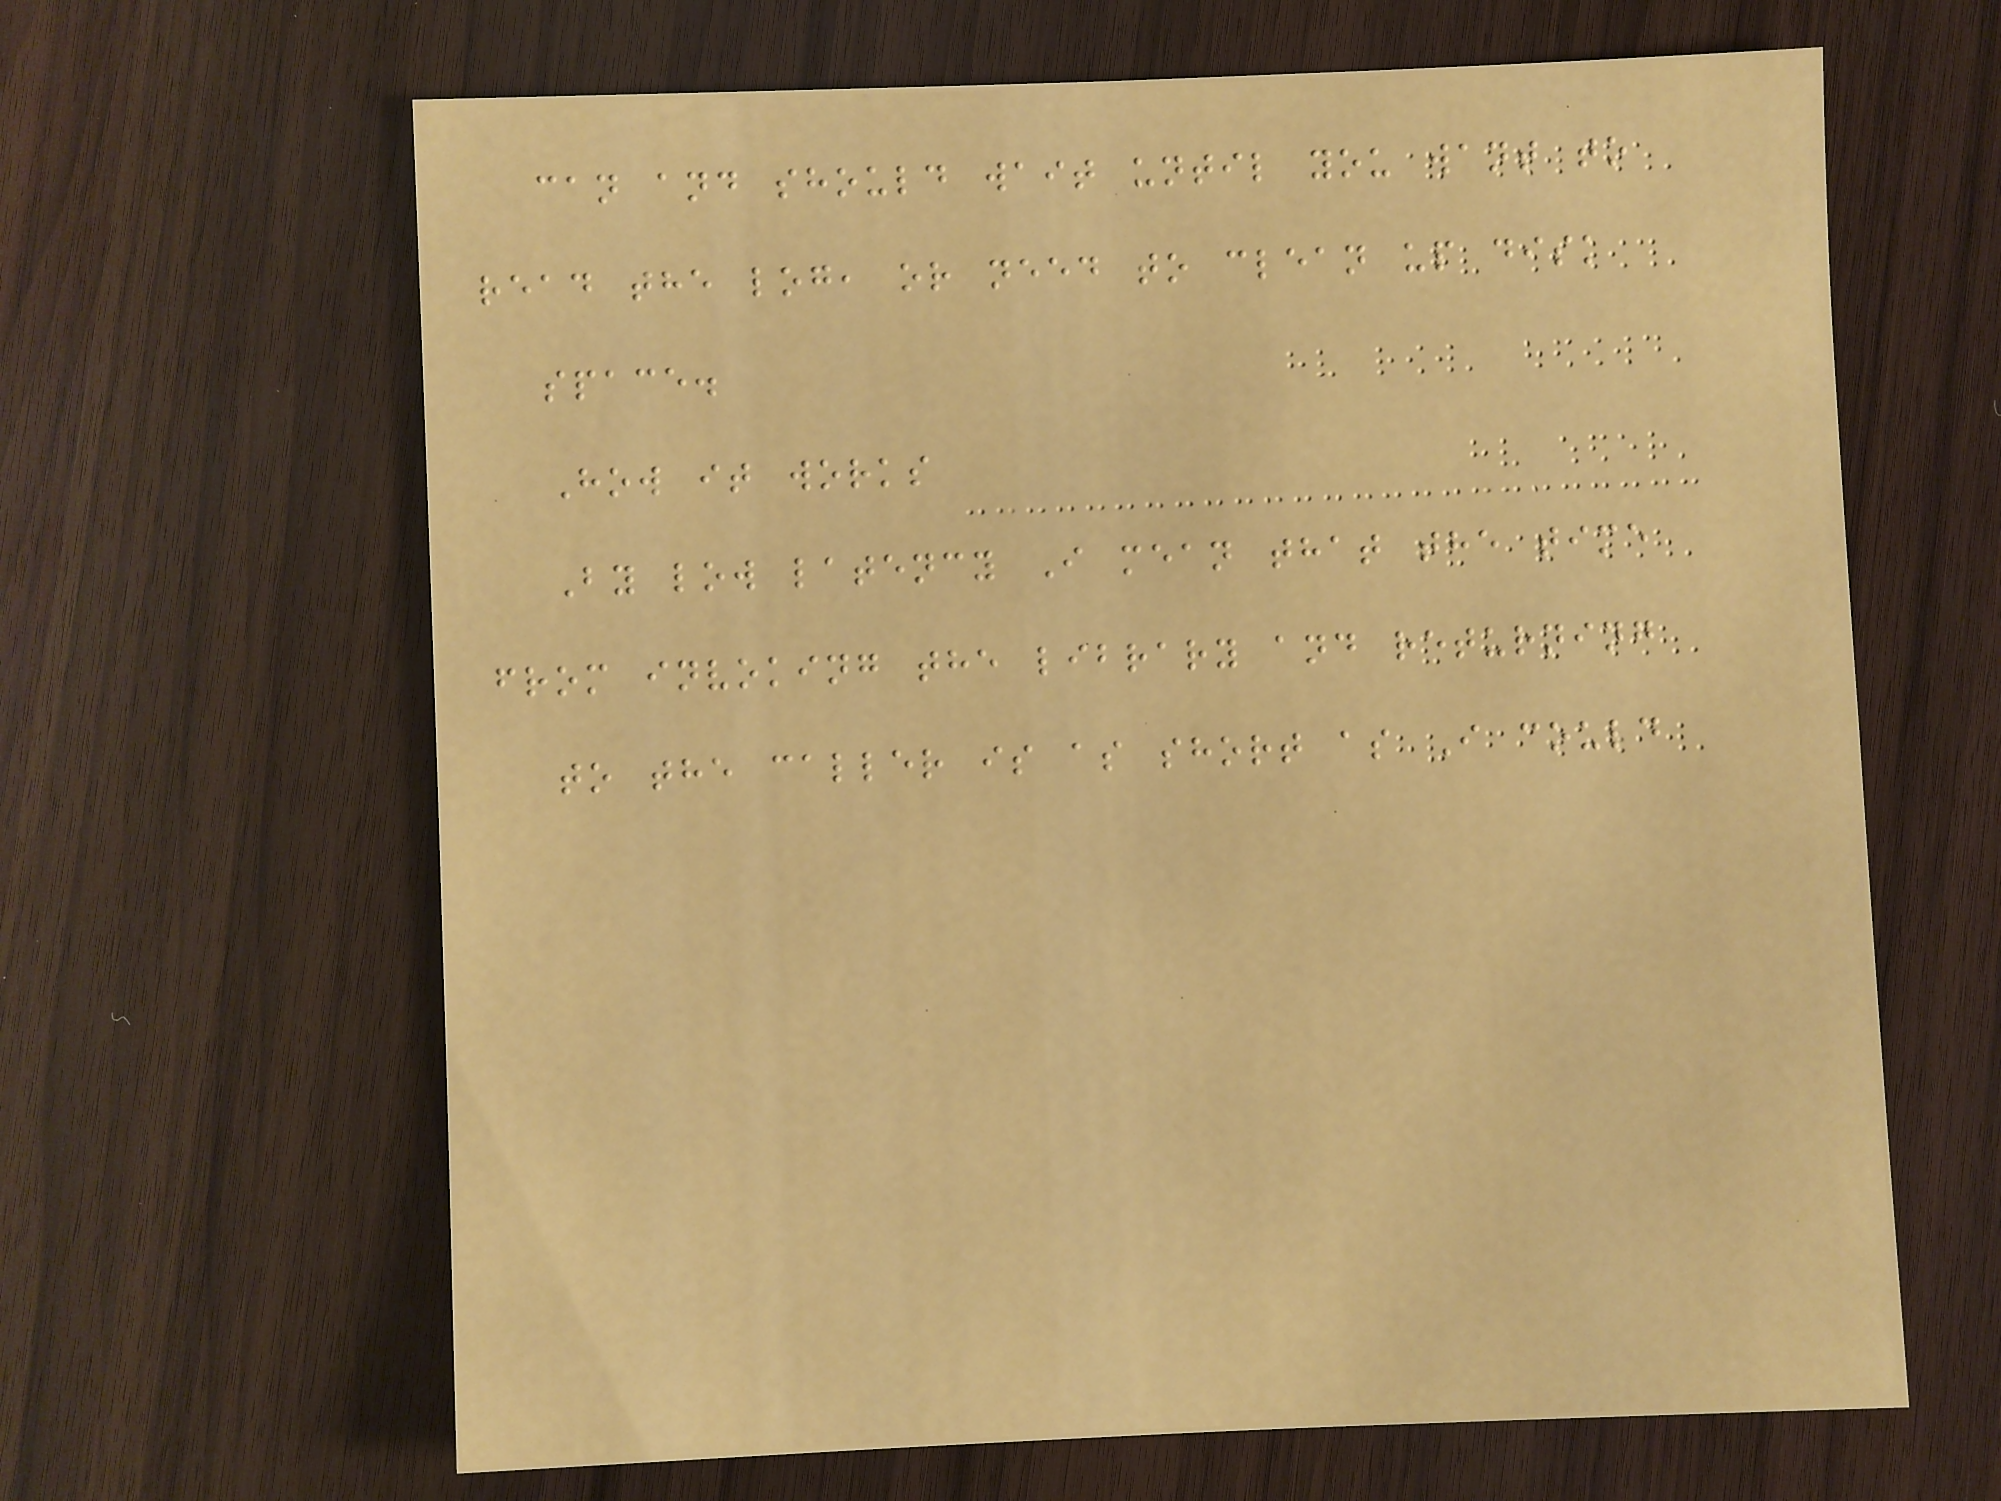can and should wait until you want to
read the log, or need to clean up disk
space.
How it works
By low latency I mean that the time
from invoking the library and returning
to the caller is as short as I could
